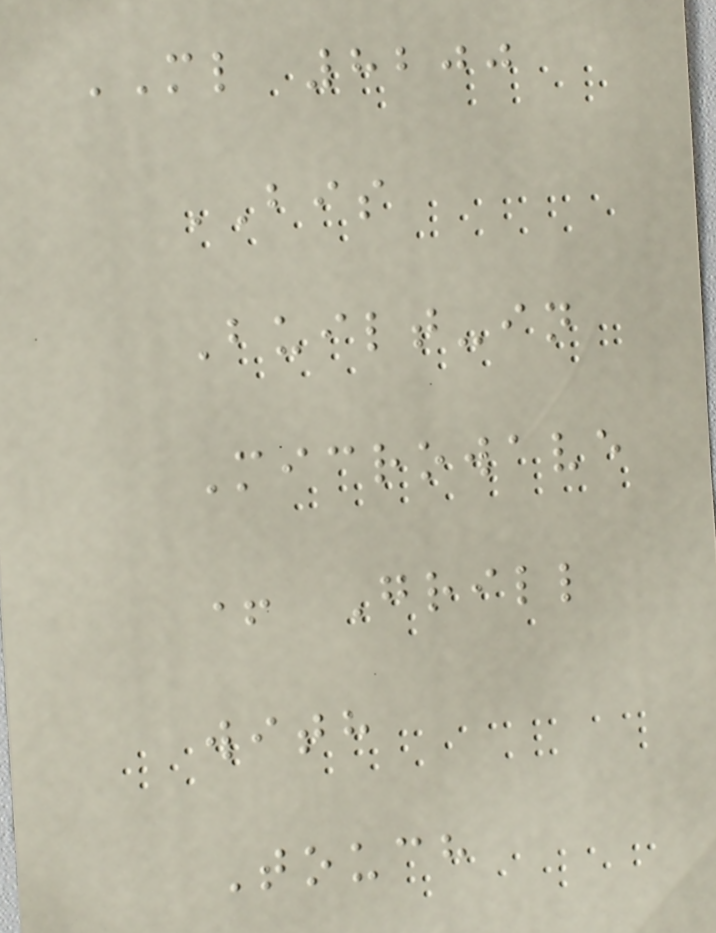ML 8200
BIS
Built-in
Microwave
+ Grill
with
Touch
